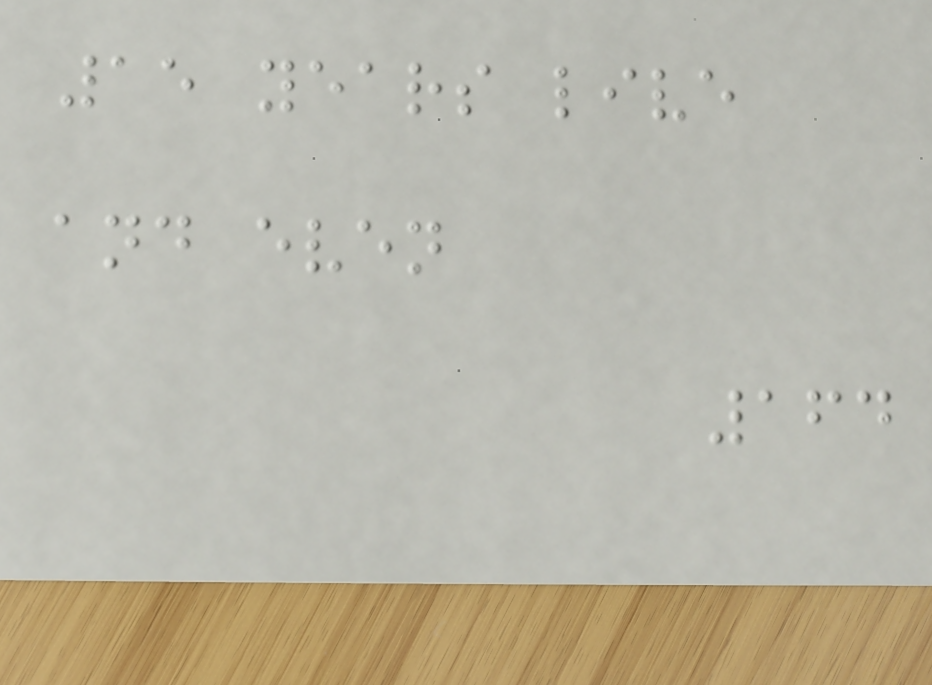15 years live
and even
164
